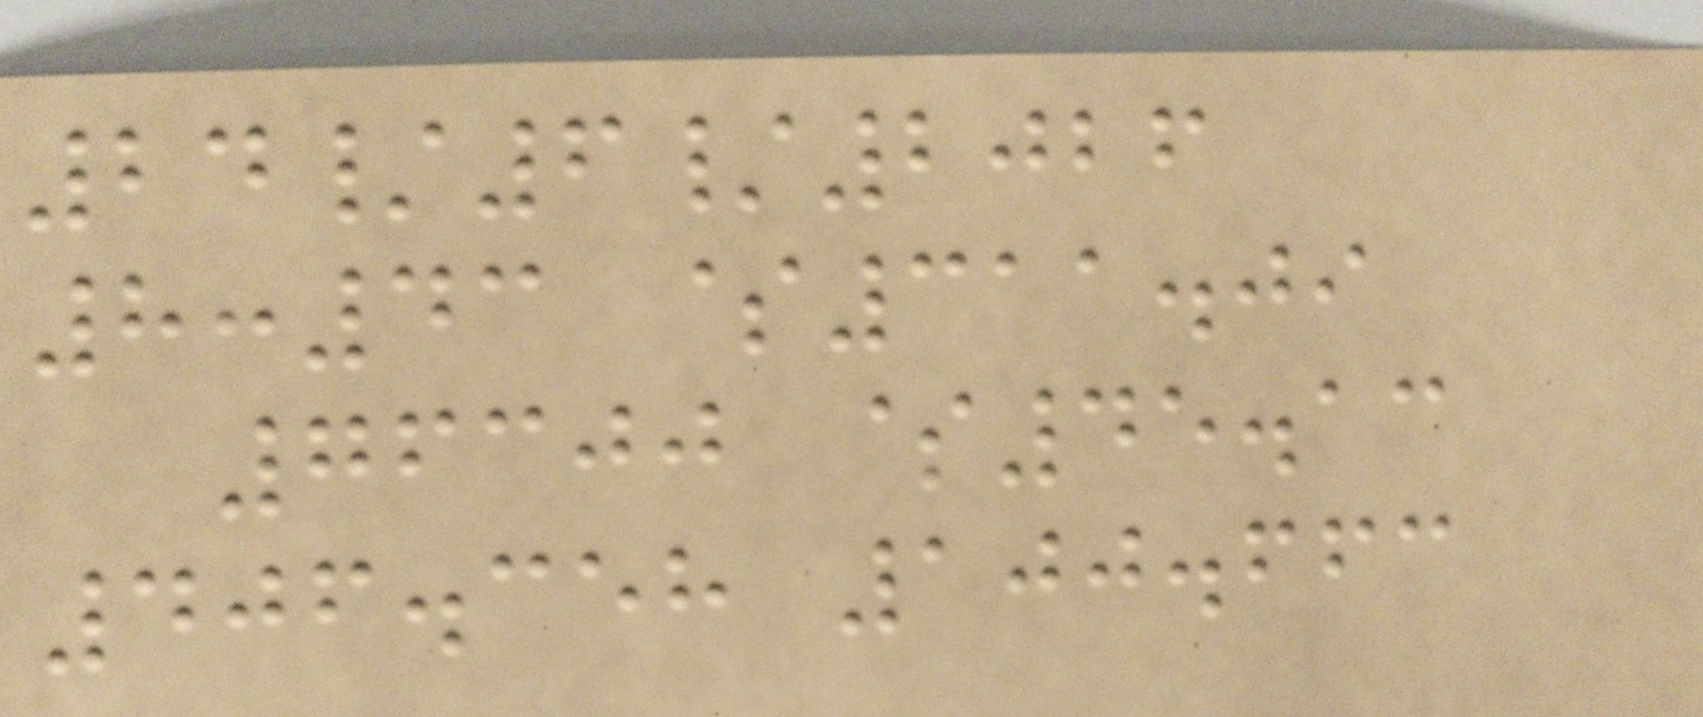24/6/2026
8:43 $311.09
76300 $45.13
406.358 100.663
